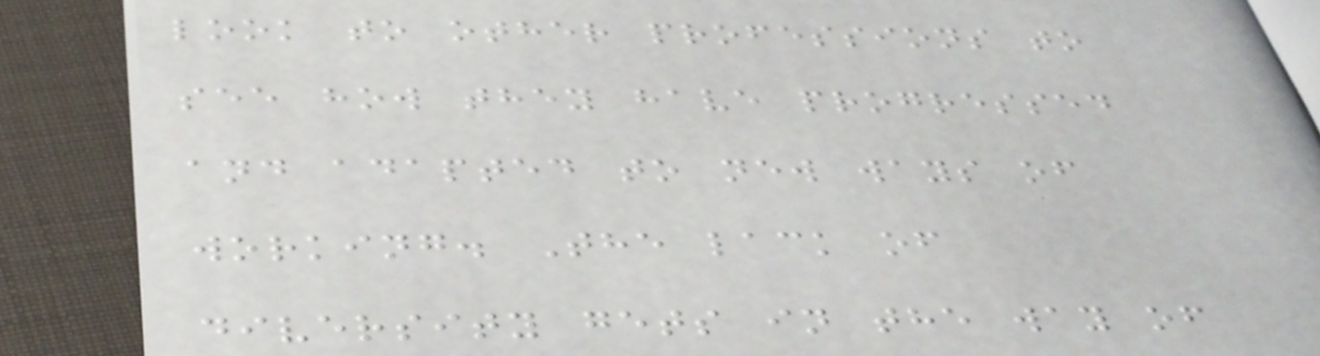look to other professions to
see how they have progressed
and adapted to new ways of
working. The lack of
diversity gets in the way of
